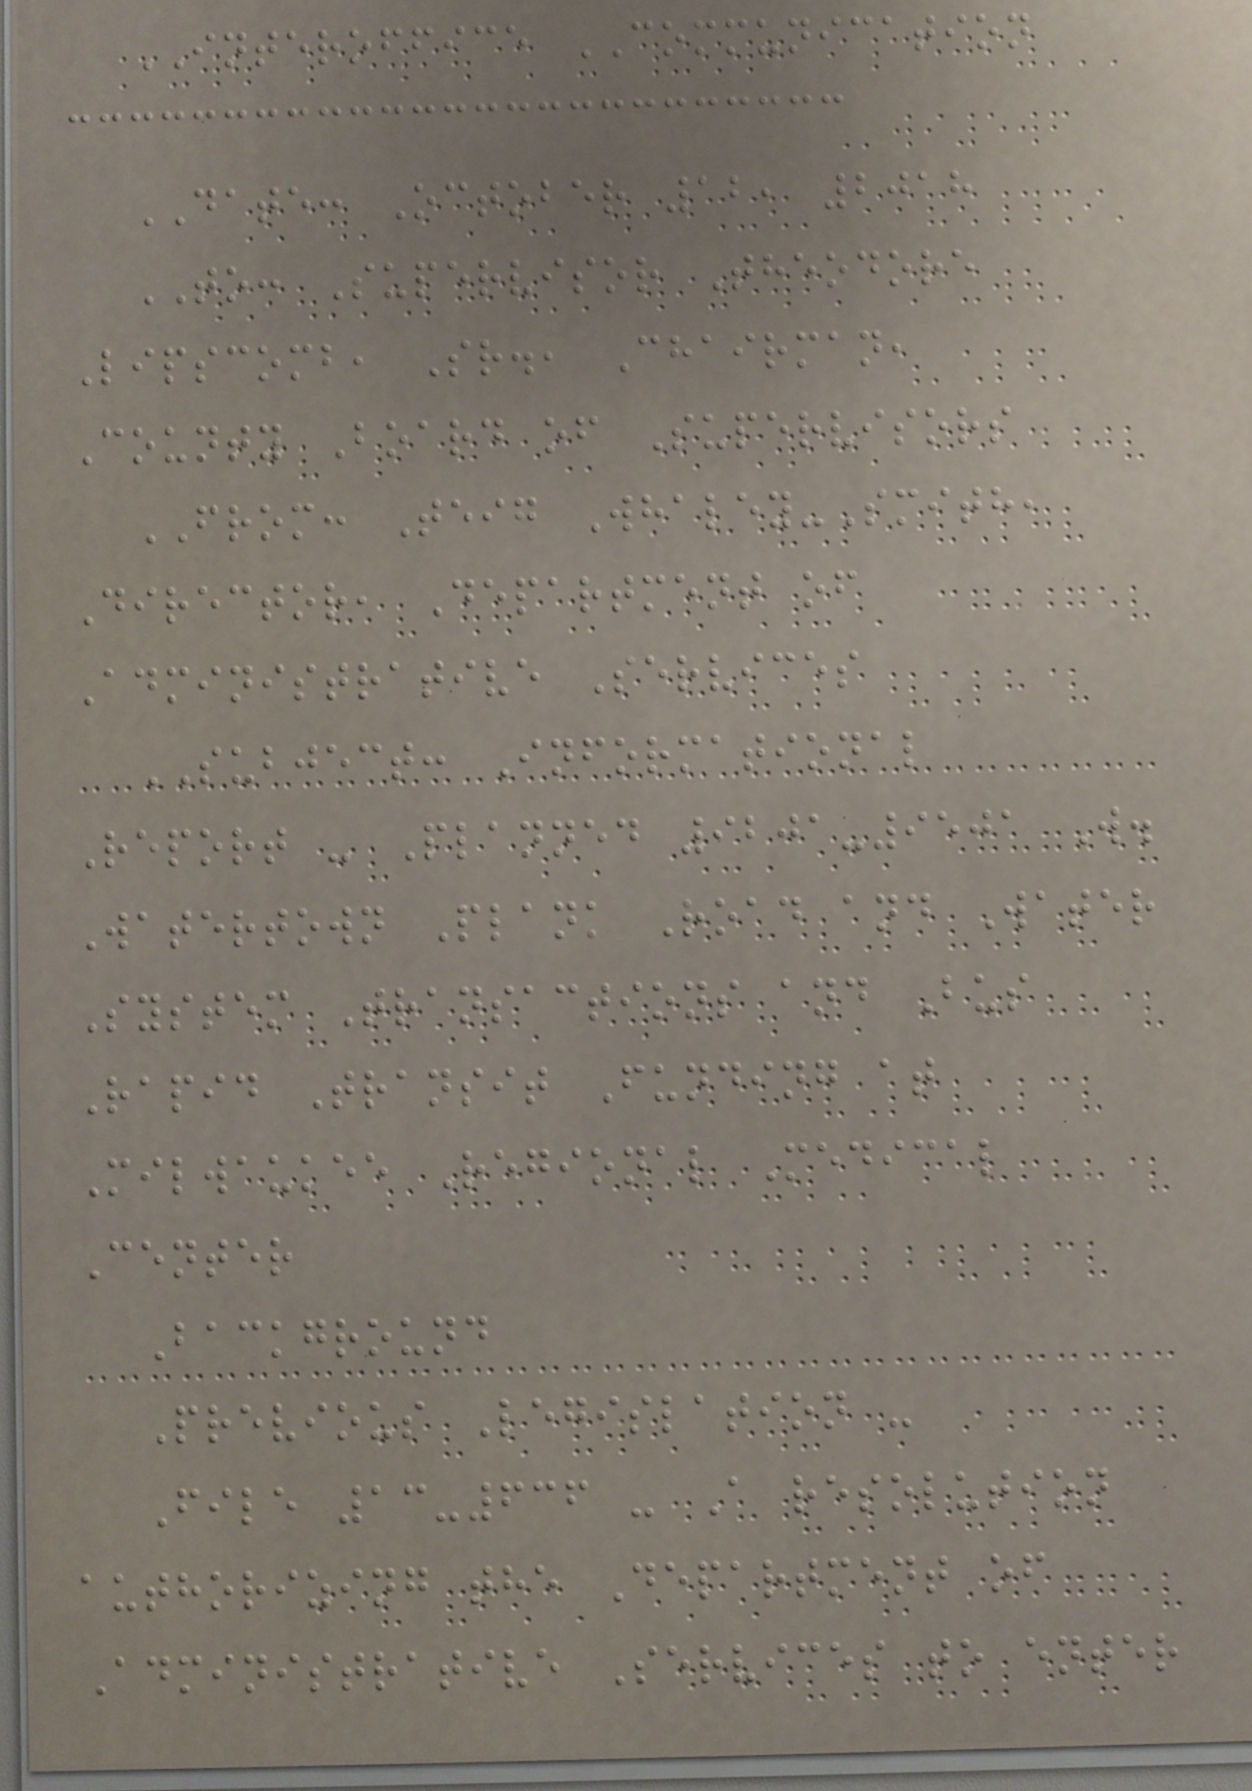INTEROFFICE COMMUNICATION
DATE: October 12, 2018
TO: Supervisor Theodore
Lipscomb, Sr., Chairman,
County Board of Supervisors
FROM: Teig Whaley-Smith,
Director, Department of
Administrative Services
SUBJECT: Informational
Report - Planned 9201-9501 W.
Watertown Plank Road and Water
System Transactions and Bus
Rapid Transit Funding at
Milwaukee Regional Medical
Center
Background
Previous Legislation -
File 13-636 - A resolution
authorizing the Department of
Administrative Services to enter
